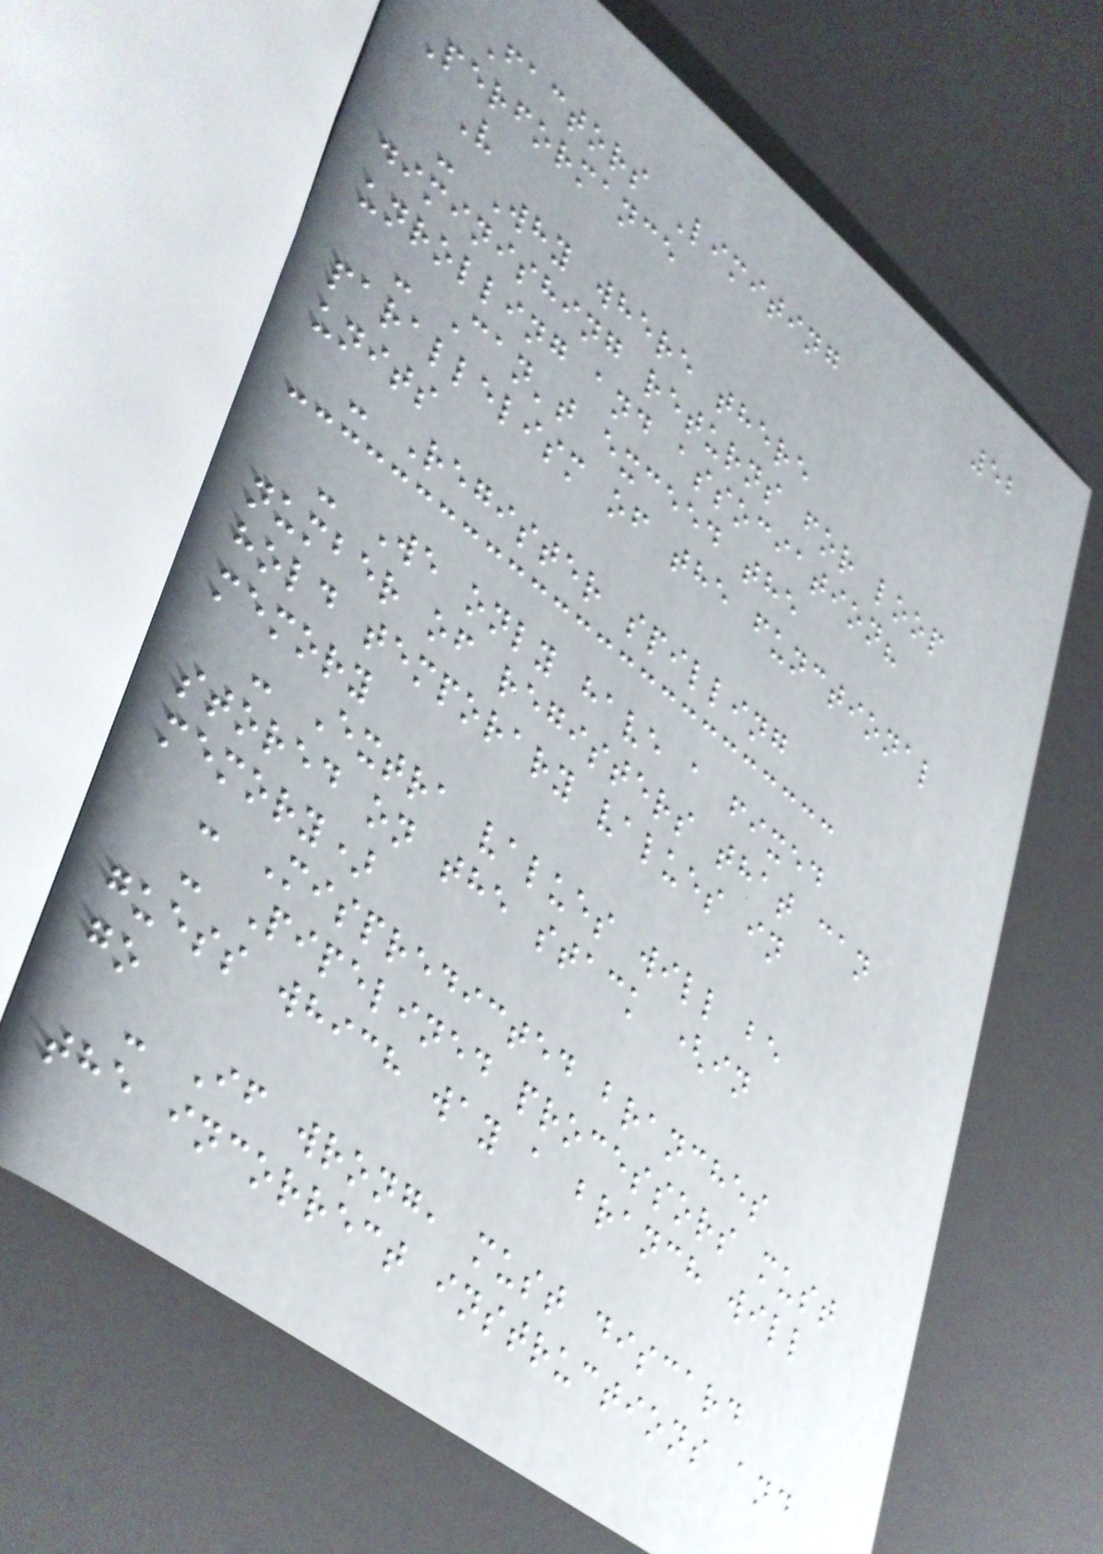52
Factors Limiting
Performance
V
- Why where there
diminishing returns for loop
unrolling and association?
- Can't exceed the
parallelism of the functional
units
- Register spilling
- We only have a fixed
number of registers that can
hold temporary values in
memory
- Extra values will be
stored on the stack (in
memory)
- Mispredicted branches
- Pipelined processors must
guess which way a branch will
go
- If wrong, must discard
the incorrect instructions and
